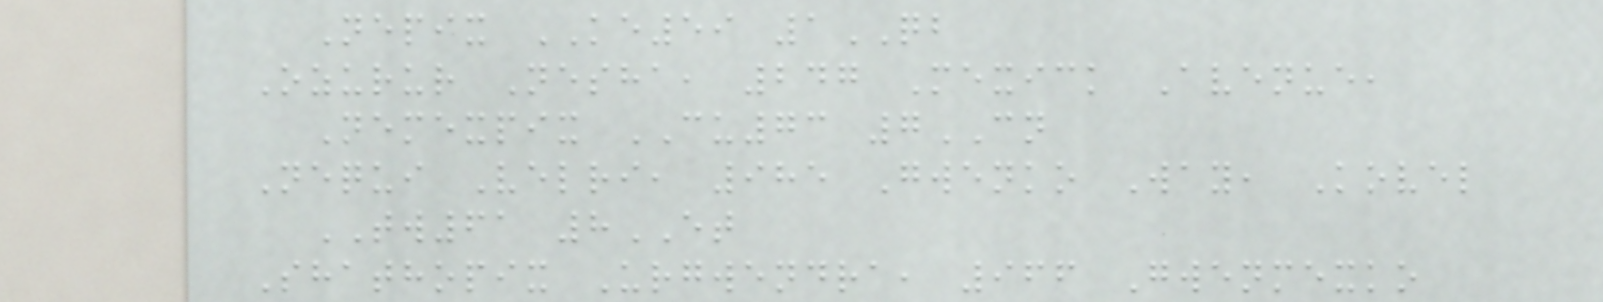Nepix KE59 1QB
Ozurur Nesha, 247 Mexick Avenue,
Nemexpix CU73 7CN
Nequi Velri, 985 Gwenko Way, Kovel
TW61 8ET
Shathopix Urgwendra, 966 Gwenmexko
